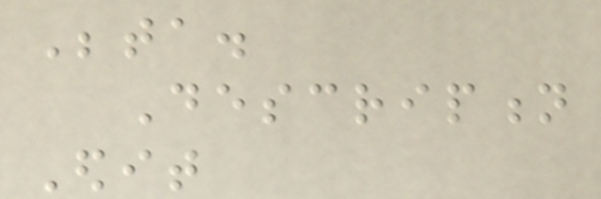Beta.
Description
Edit
